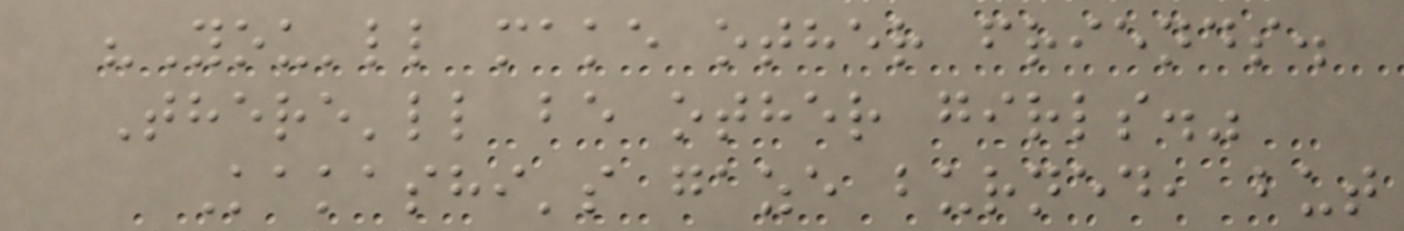"You'll make other friends.
There'll be other girls."
Kakashi's gaze burned, but
